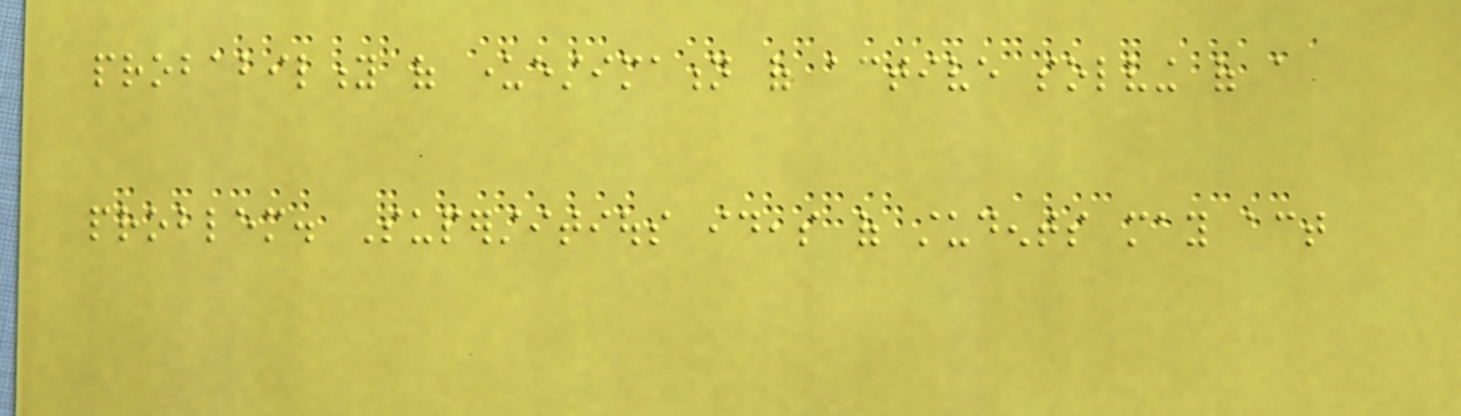probability of underestimation of active solving of a
problem. Superstitious ideas of students may act
